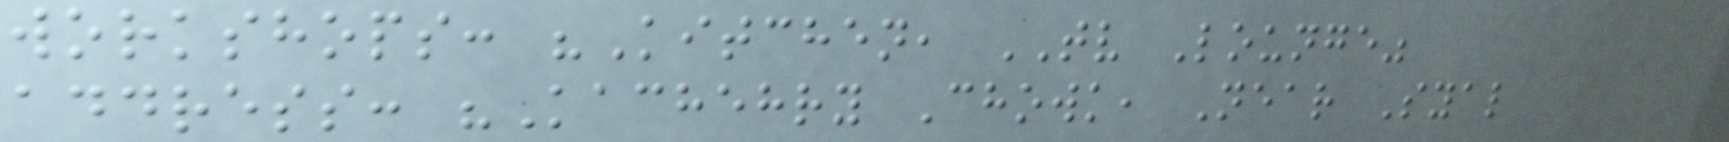workshops: "Kitchen, TV Lounge"
address: "Kachehry Chowk, Near Syal
